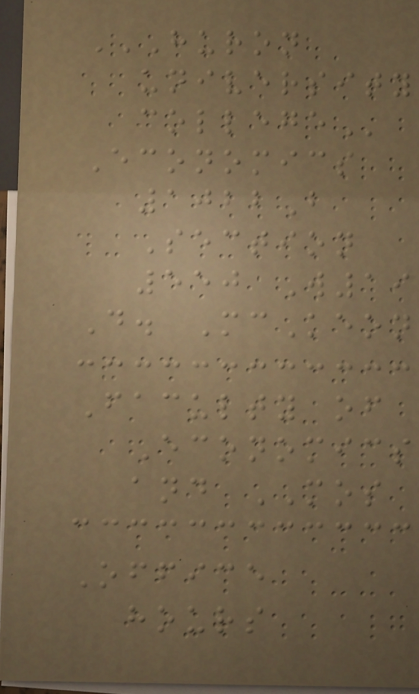HURON
UNIVERSITY
COLLEGE
Economics
1022B
Section
550 W19
D. McKeon
Faculty of
Economics
and MOS
Office
hours
